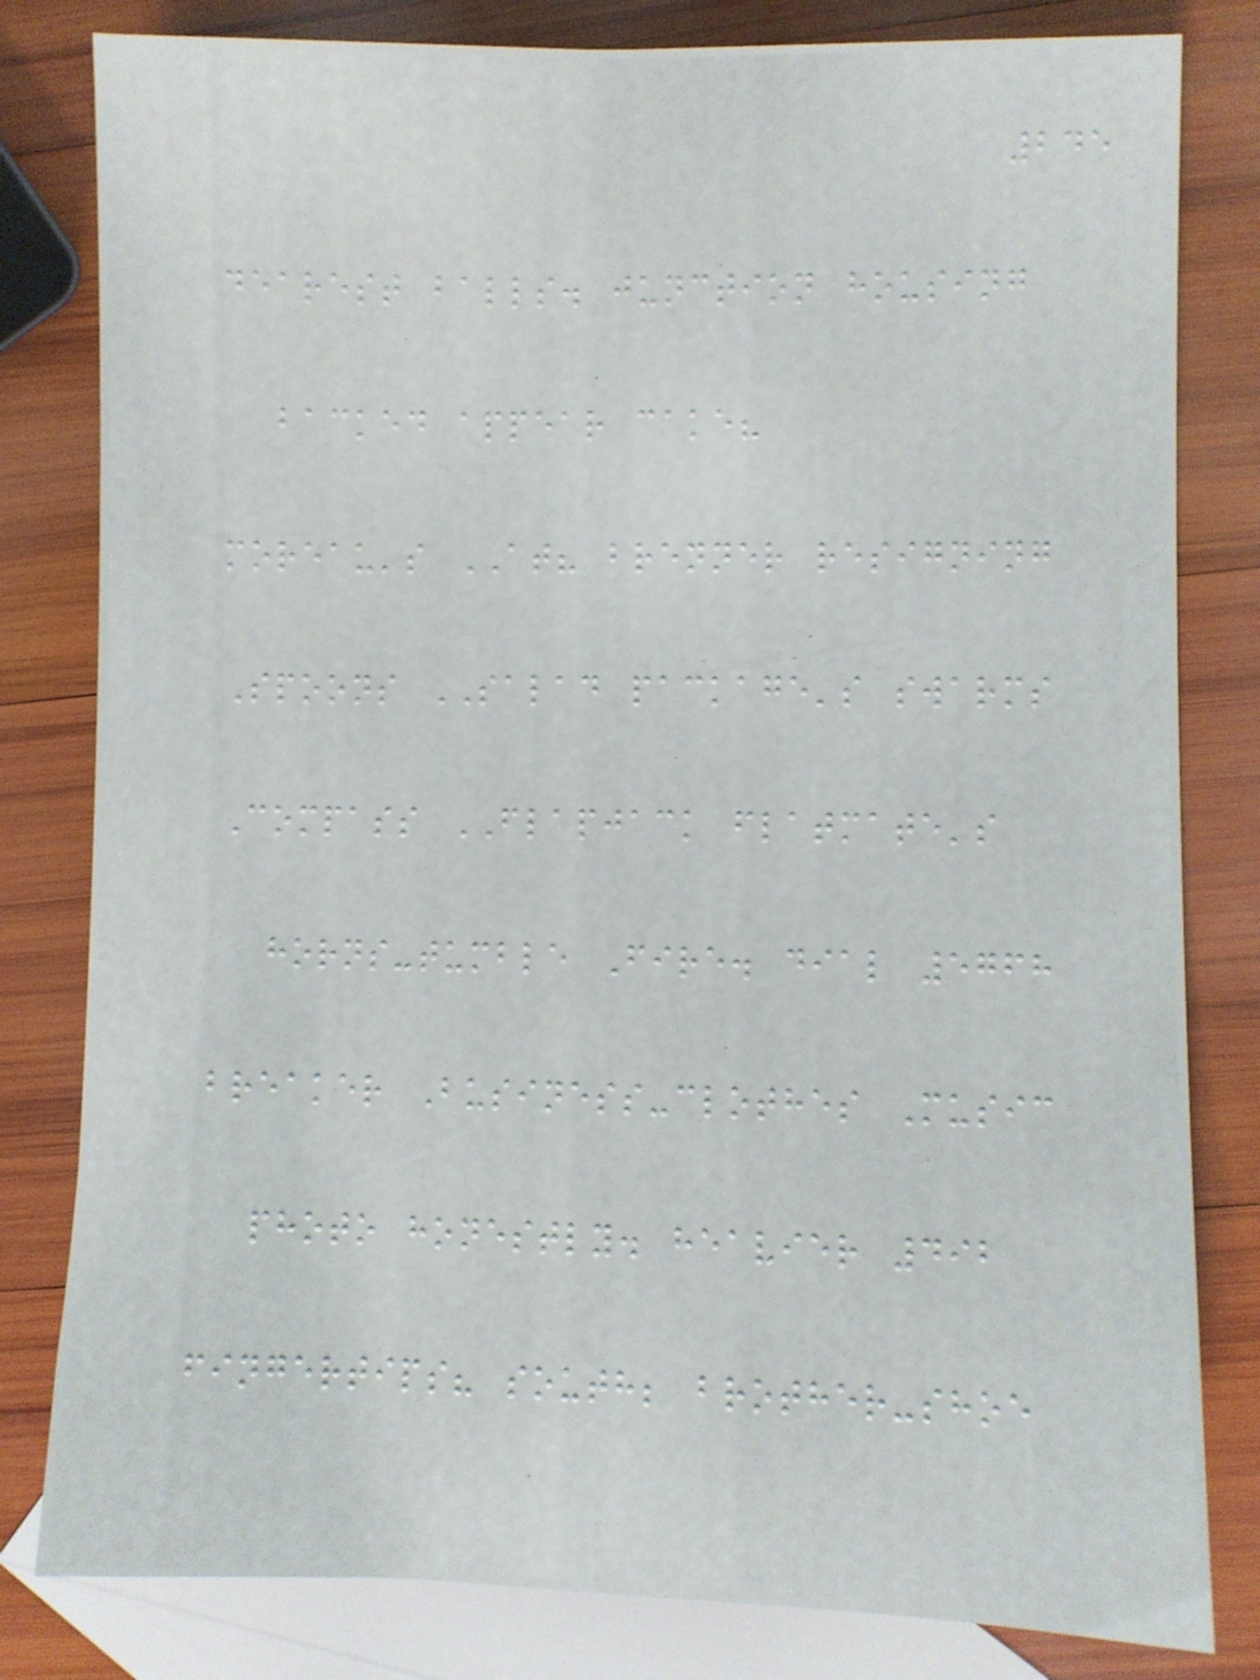245
dearest balls. junction housing
backed appear cake?
moreau's AT? brenner resigning
Spoons SALAD package's swarms
Compass FLAPJACK flatmate's
horns-tumble Fire. dial 5768
breaker Business-clothes Music
photo honestly. heavier 492
fingertips? south; brother-shoe
